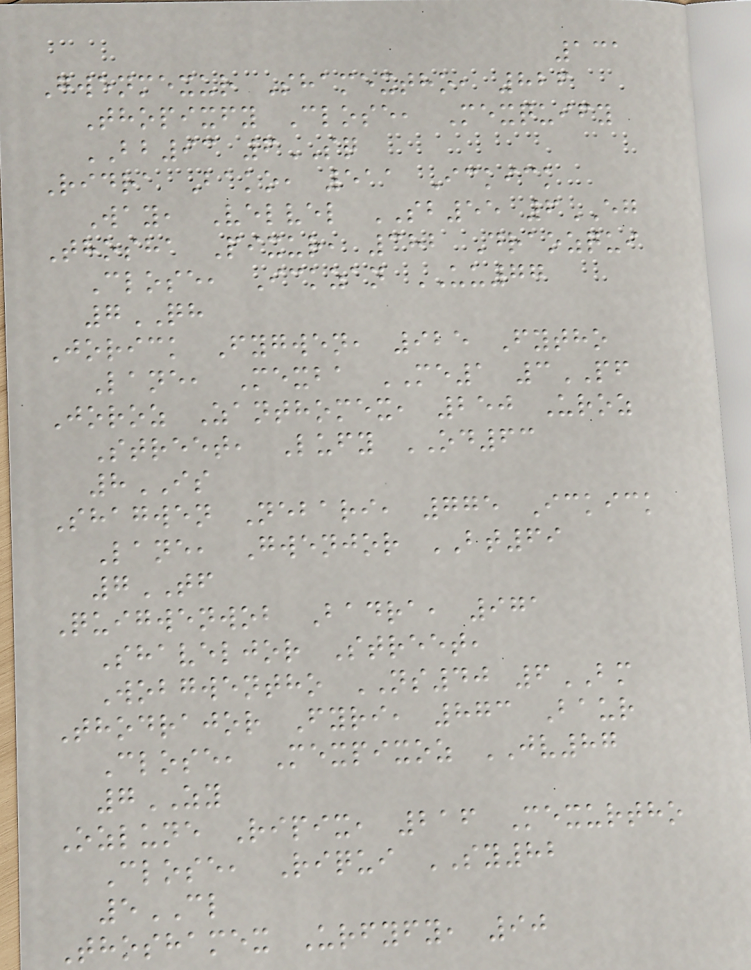131
Gwenmexur Shamextho, 826
Thopixfy Close, Mexquify
BB93 6SQ
Ridra Bako, 511 Ickick
Way, Velvel SB55 6EG
Thosha Pixur, 382 Draozqui
Close, Ickzan UU77
7QH
Jorick Fygwen, 925 Fytho
Lane, Mexba ME1 3PF
Joroz Zanthomex, 250 Uroz
Street, Lufy OD63
8IS
Shagwen Nebari, 775 Ickick
Lane, Gwenjor BT69
7TF
Quigwenwob Badra, 971
Shaveljor Street,
Wobgwentho NS40 6BM
Thodrajor Fyri, 873 Baur
Close, Mexpixoz JV87
7ZY
Ozlune Ripix, 216 Mexurtho
Close, Riqui SY82
5CL
Thoshamex Urfyfy, 90
